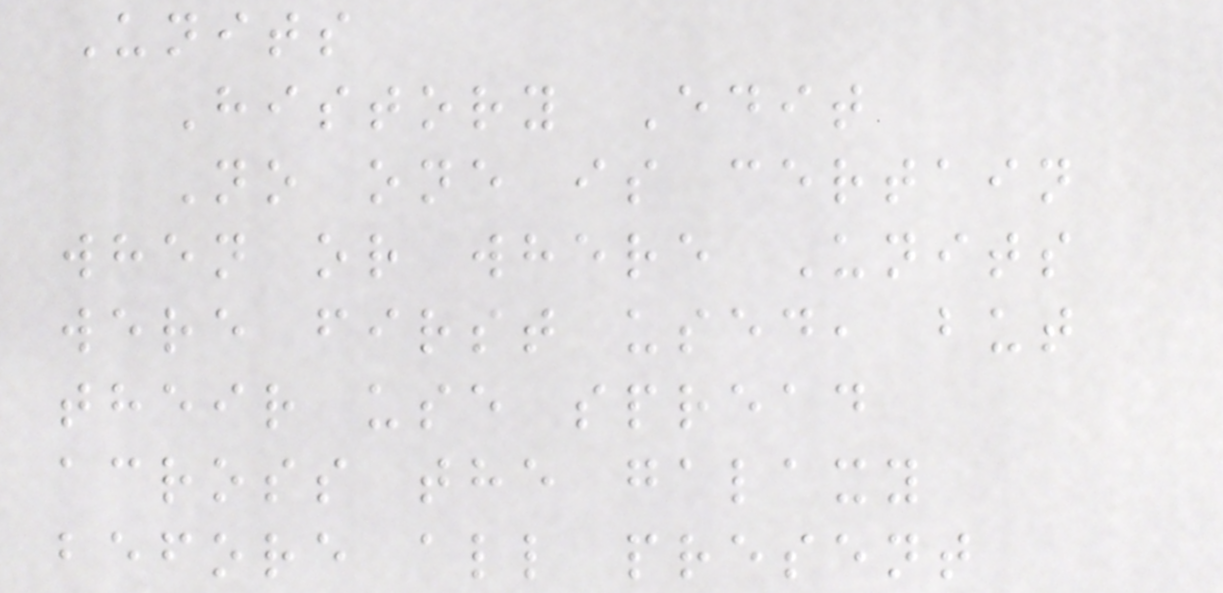Units
History Edit
No one is certain
when or where Units
were first used, but
their use spread
across the galaxy
before all present
